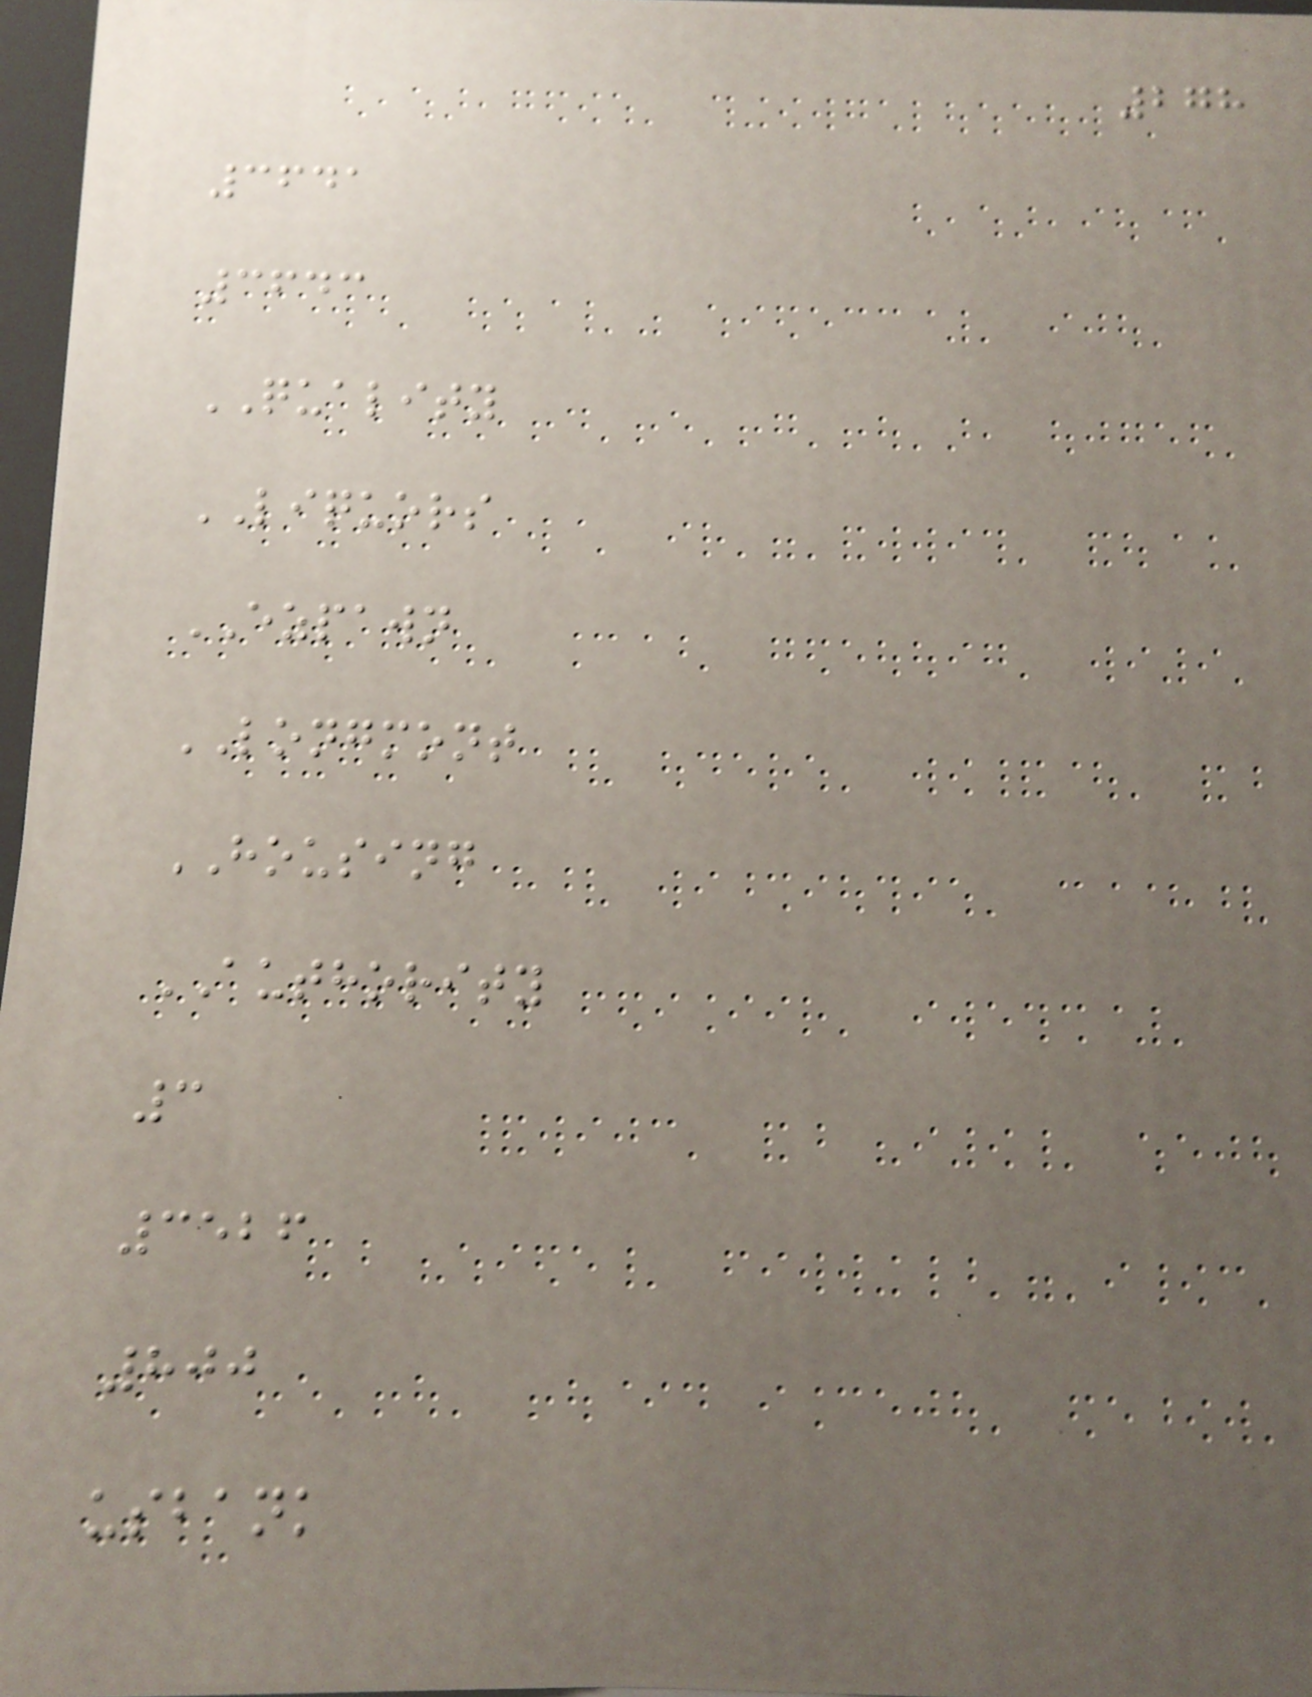278
3641
3643
QUALITY
LIQUORS
EZPAWN
LONGMONT
HOUSING
AUTHORITY
3
3526
800
usbank
